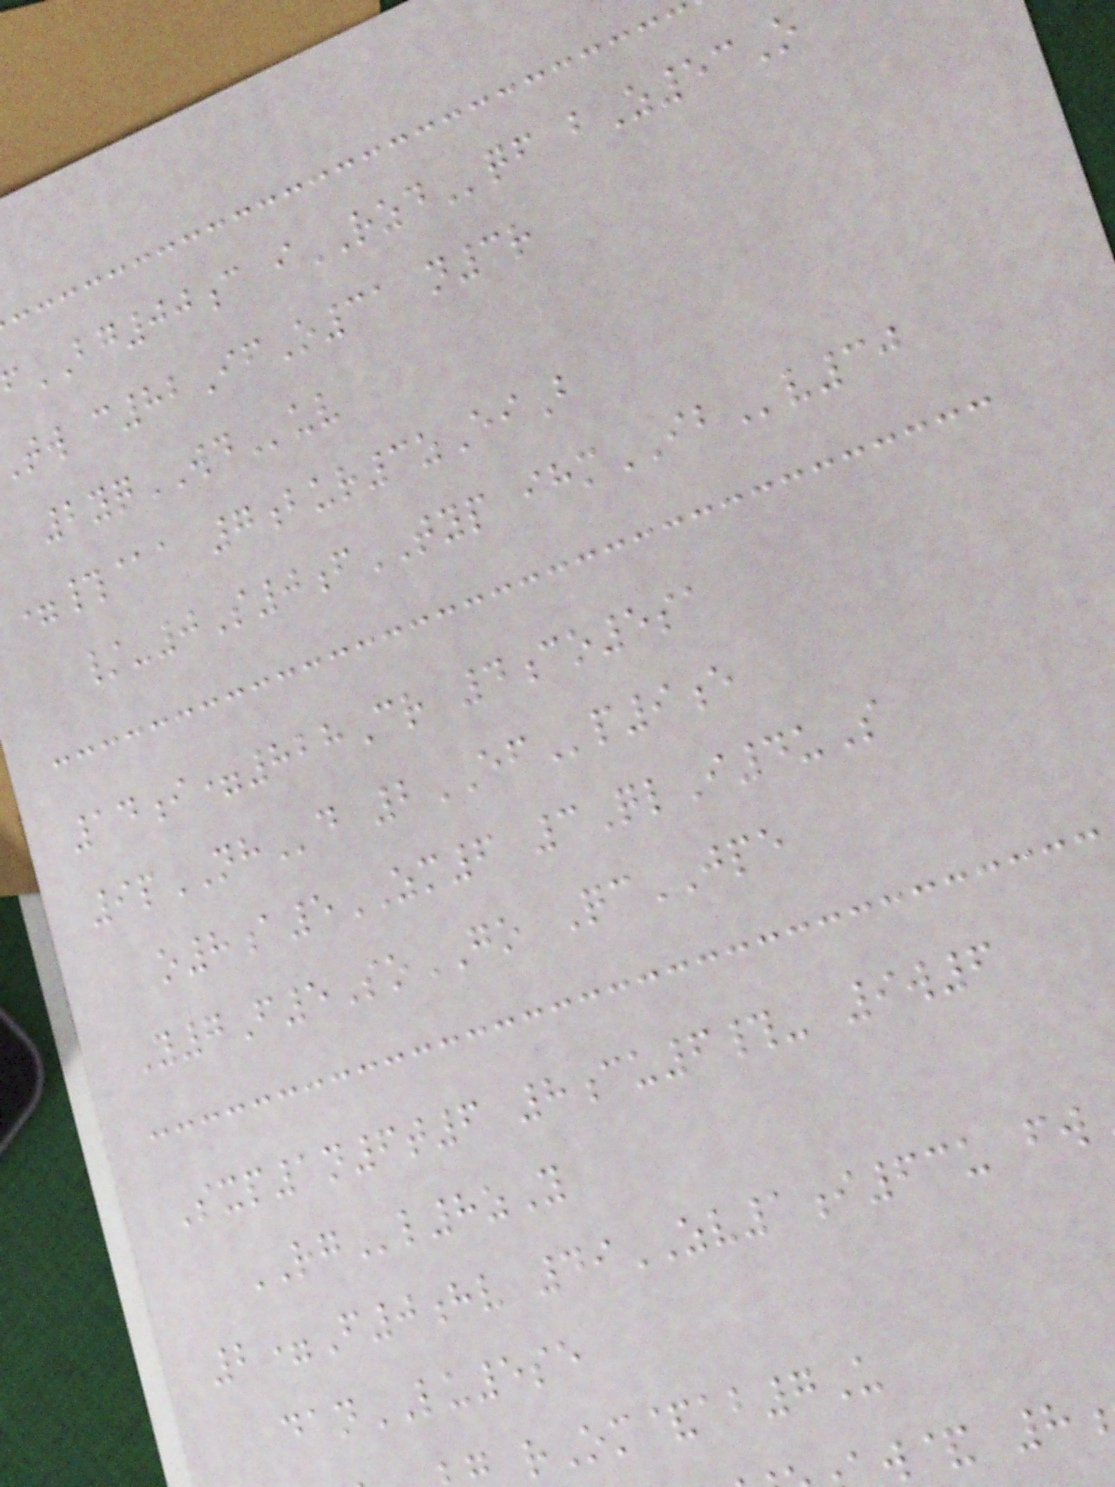BG00c iRZDqf bZ53O
tw c82IfO31 n3r
2yqWDuv
=#@a 7bur3zEiB
/-0S0fTYP ihmIBv30
14i=828Cr 4co5sa
9pNHd 2EFp9e
o8a5ZM6 3QlI4uS
Y7F5SoGO QcJPE
Sxp1n6t6 8cu6#- 9w6
RGl8zY
2=F0hv 49ZV1i63u fw
danLU5se
rOm&ab7U
